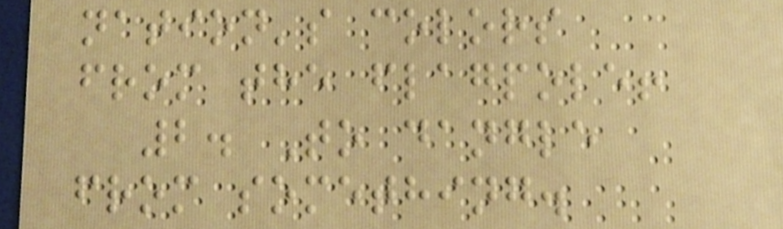nation's colors
from the flagpole!
2. To dangle
from something.
